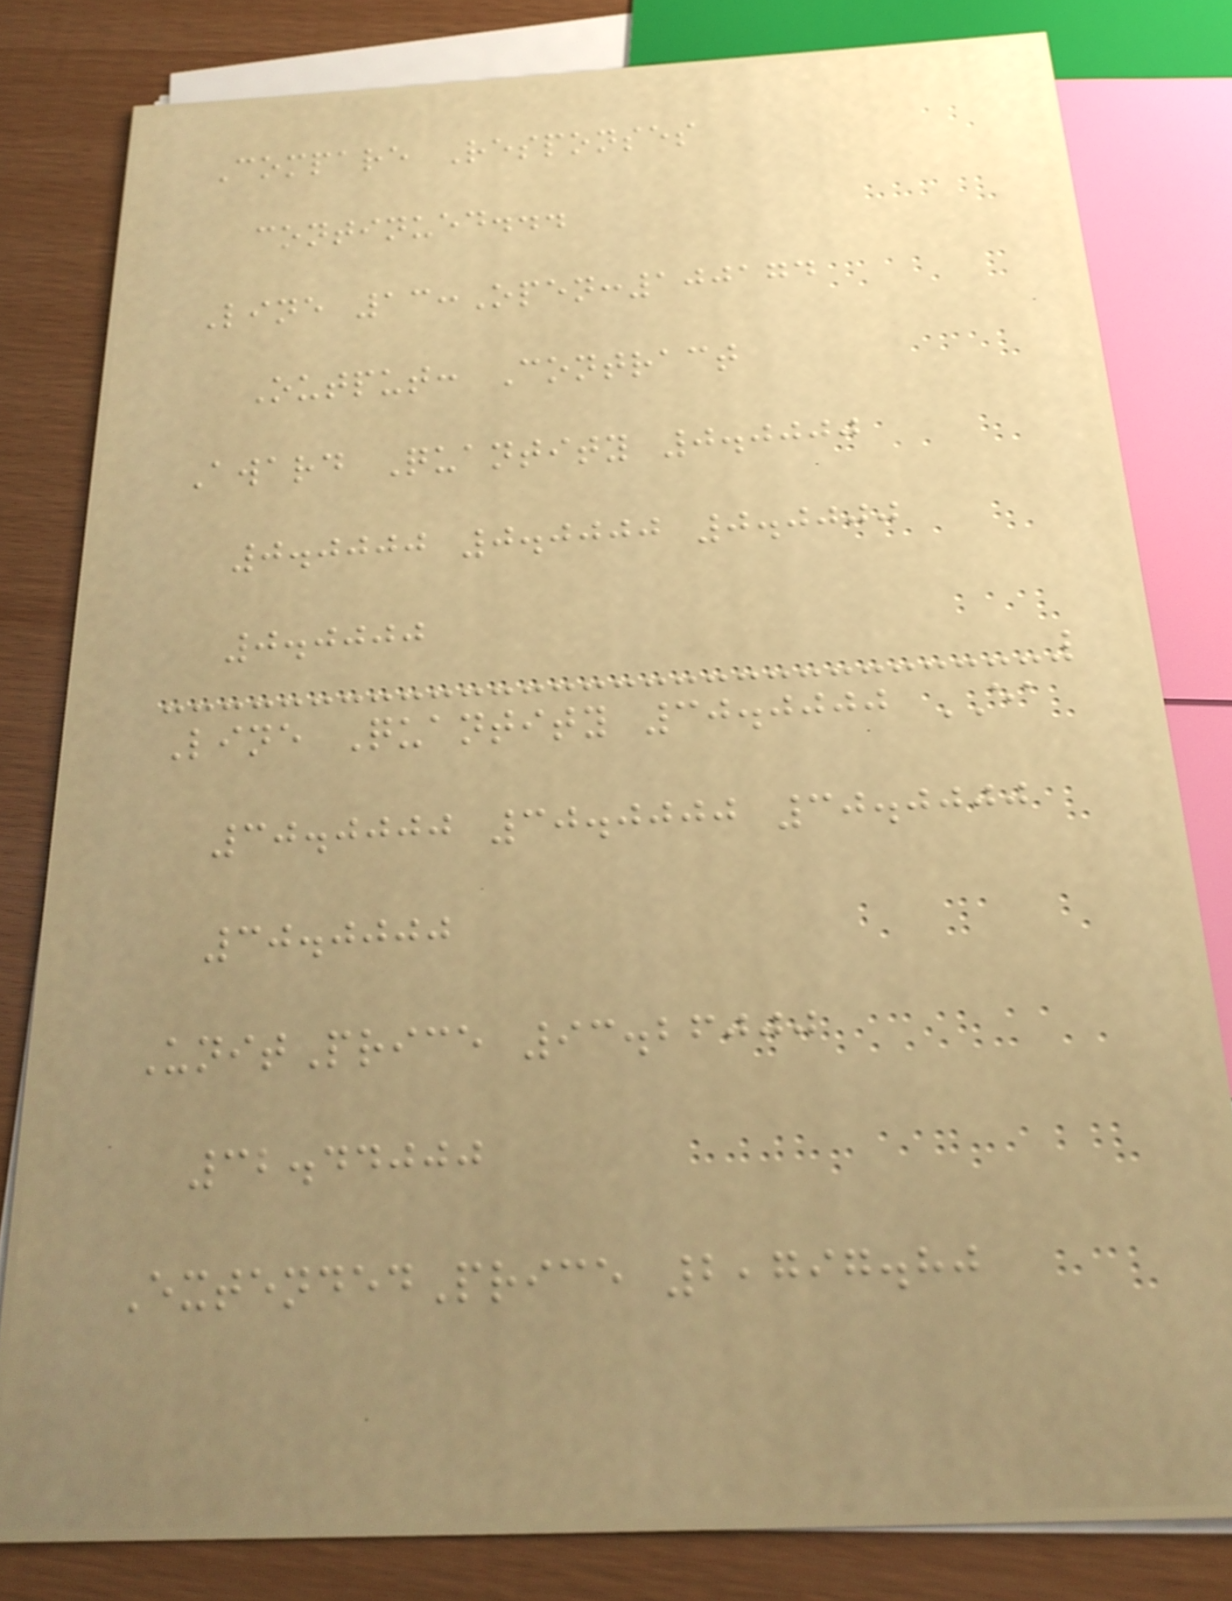Compare Responses
continued...
Line 13:Open:100174
Output: Contract
Award Quantity 0.0000
0.0000 0.0000 0.0000
0.0000
Line Quantity 30.0000 EA
30.0000 30.0000 30.0000
30.0000
UnitPrice 93.26000
32.44000
ExtendedPrice 2,797.80
